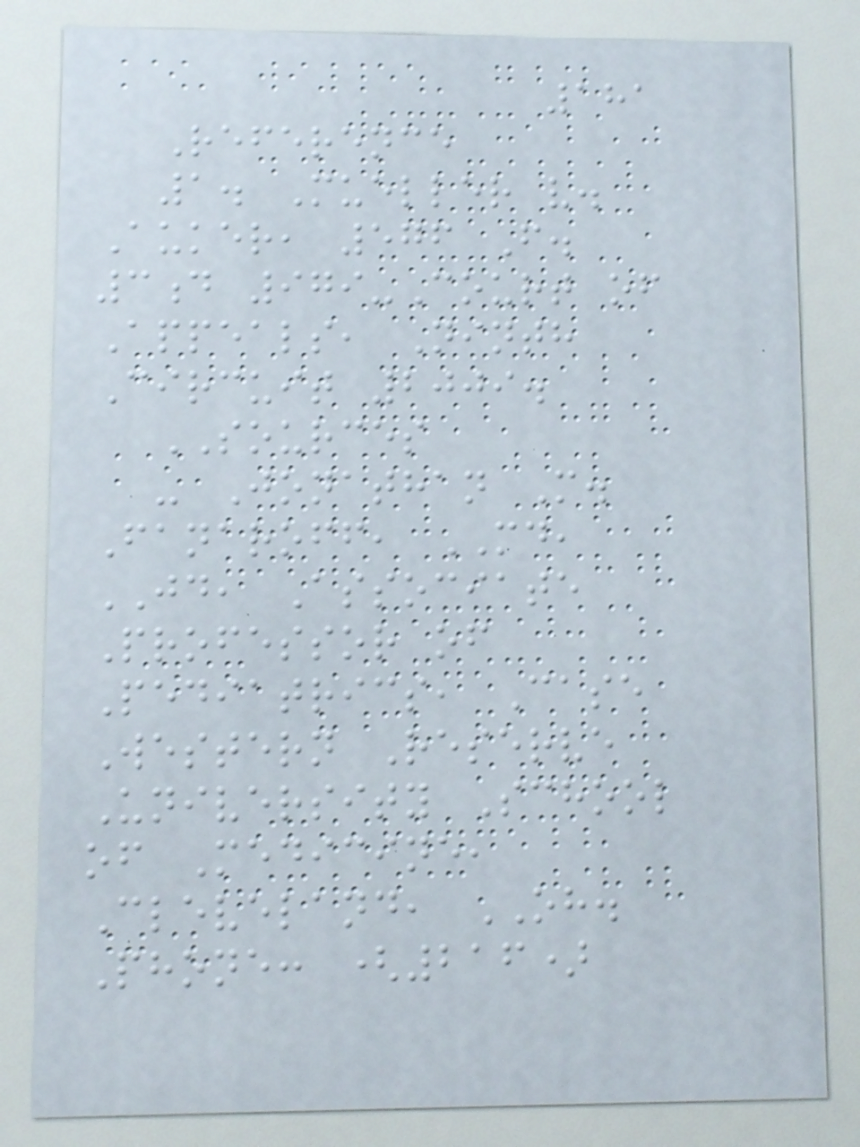181
Reference
1. Mueller v.
Auker, 576 F.
3d 979-Court of
Appeals, Ninth
Circuit 2009.
SOURCES
- Jonathan M.
Fanaroff, MD,
JD, Associate
Professor of
Pediatrics, Case
Western Reserve
University School
of Medicine,
Cleveland, OH.
Phone: (216)
